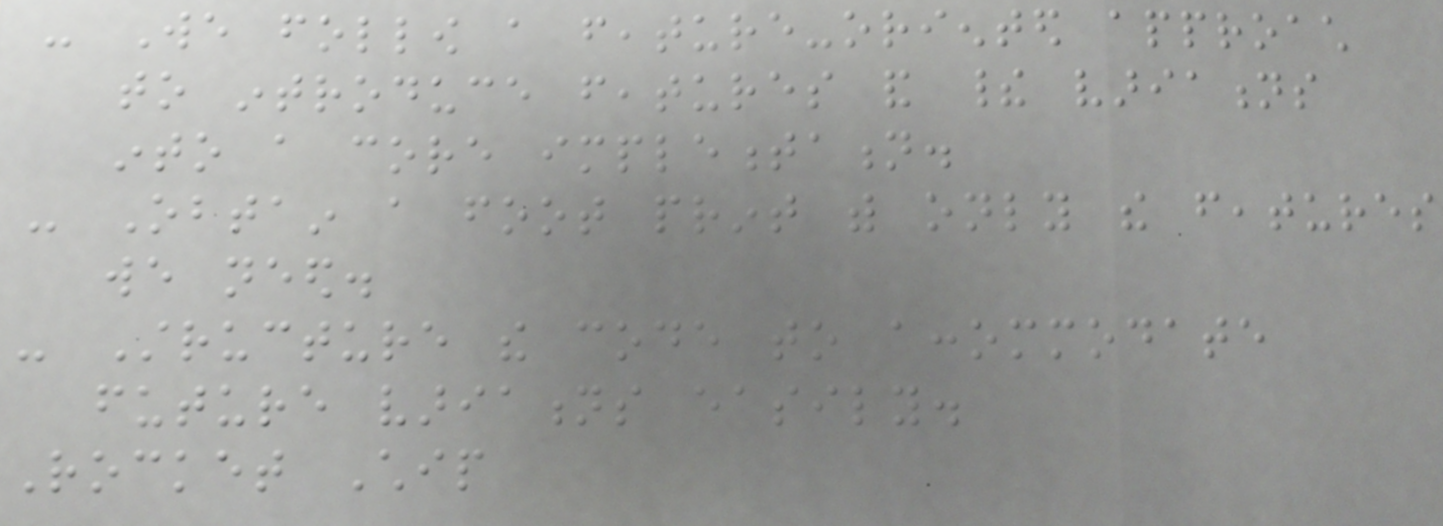- We follow a feature-oriented approach
to introduce features and their variations
into a core implementation.
- Obtain a foot print with only the features
we need.
- Structure the code to accommodate
future variations easily.
Rocket Chip
